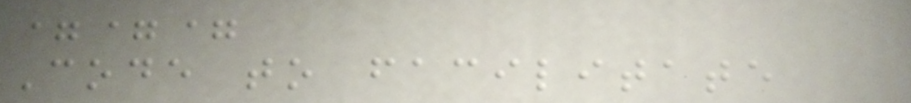===
Code to facilitate
